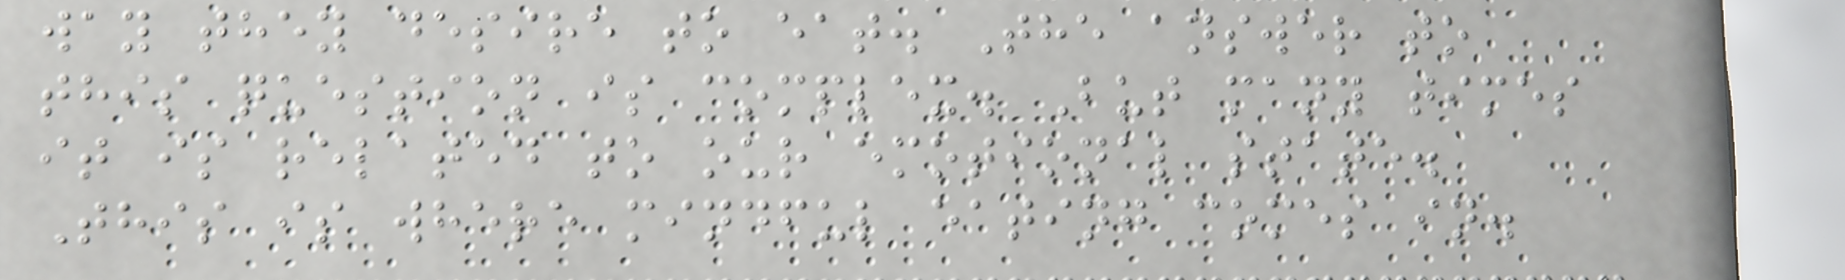way they desire to eat. The answer to
this question is complex. But many times
it is related to our emotional state.
This is where mindful eating comes in.
